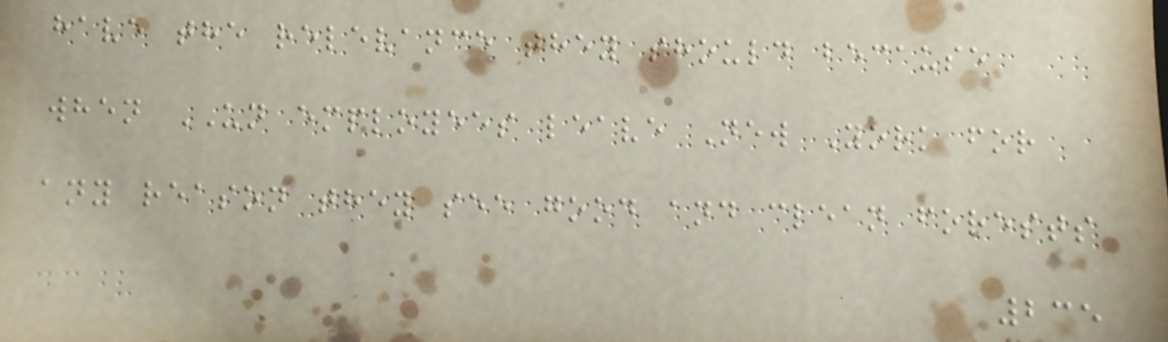have the relevance they should because
when UN employees leave New York for
any reason they see good and clean forests
235
